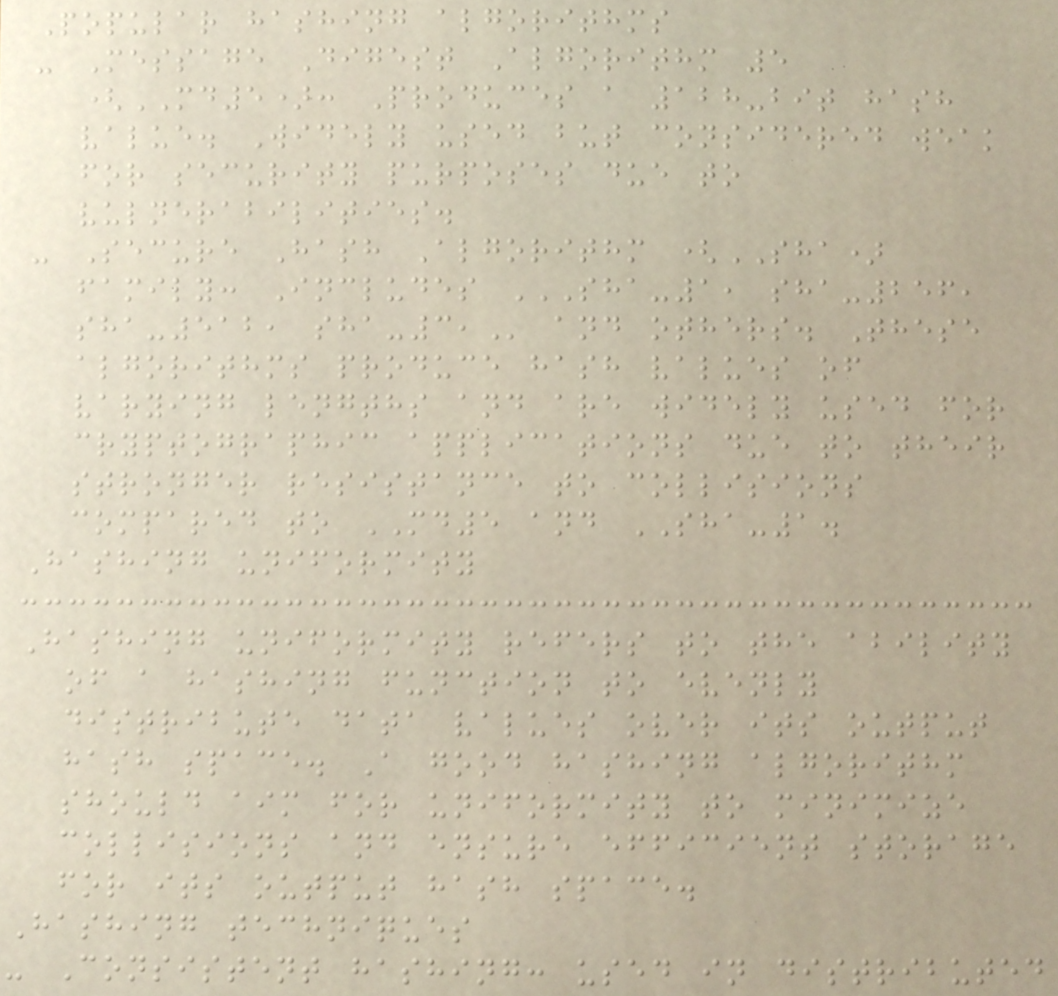Popular hashing algorithms
- Message Digest Algorithm 5
(MD5): Produces a 128-bit hash
value. Widely used but considered weak
for security purposes due to
vulnerabilities.
- Secure Hash Algorithm (SHA)
family: Includes SHA-1, SHA-256,
SHA-512, SHA-3, and others. These
algorithms produce hash values of
varying lengths and are widely used for
cryptographic applications due to their
stronger resistance to collisions
compared to MD5 and SHA-1.
Hashing uniformity
Hashing uniformity refers to the ability
of a hashing function to evenly
distribute data values over its output
hash space. A good hashing algorithm
should aim for uniformity to minimize
collisions and ensure efficient storage
for its output hash space.
Hashing techniques
- Consistent hashing: used in distributed
